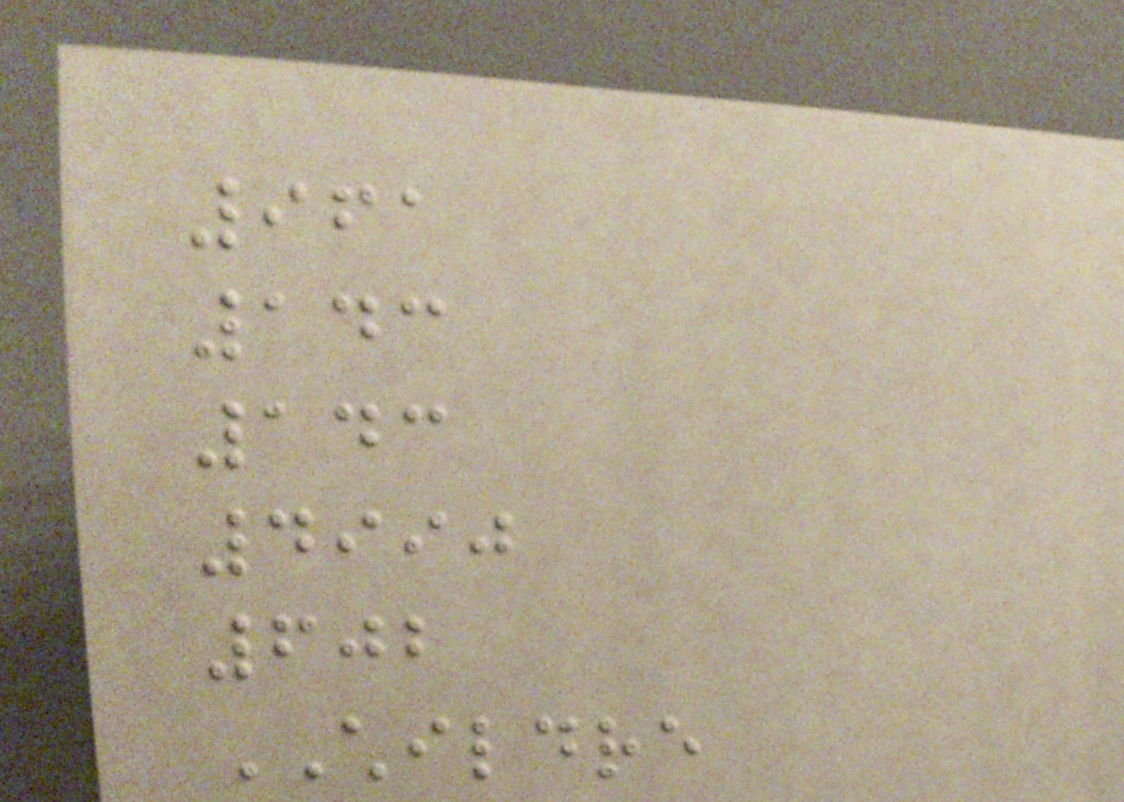961
143
143
4990
602
CHILDRE
